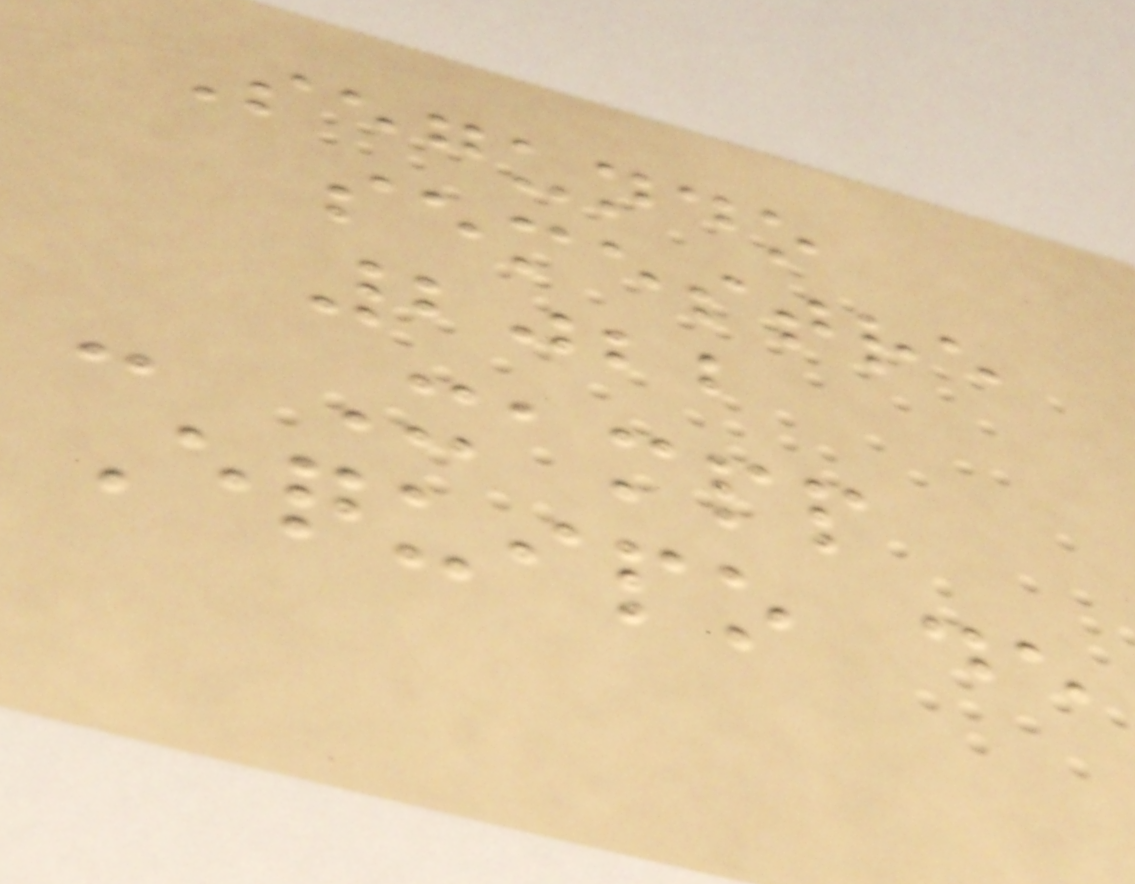Segundo
semestre
2022
- Xampp
Equipo de
